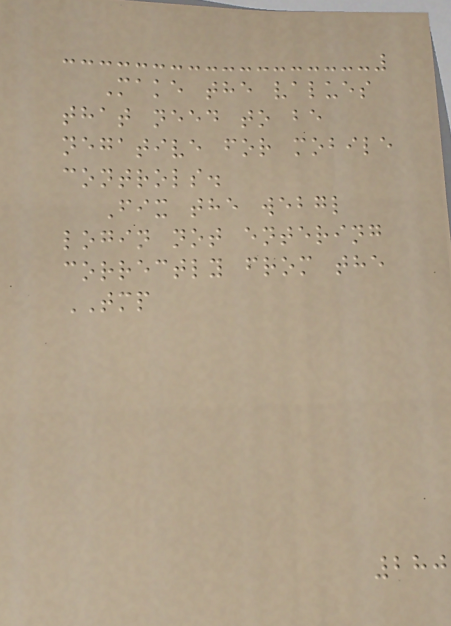Make the values
that need to be
negative for mobile
controls.
Fix the webgl
login not entering
correctly from the
TMP
280
